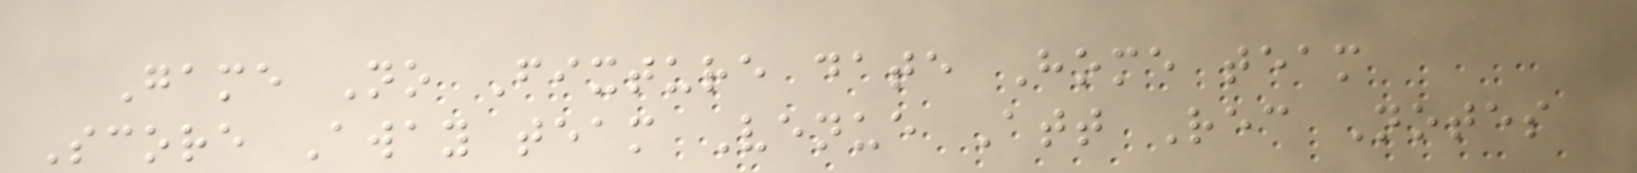Game No Fixture date Home team
Score Away team Venue Att Rec Notes
